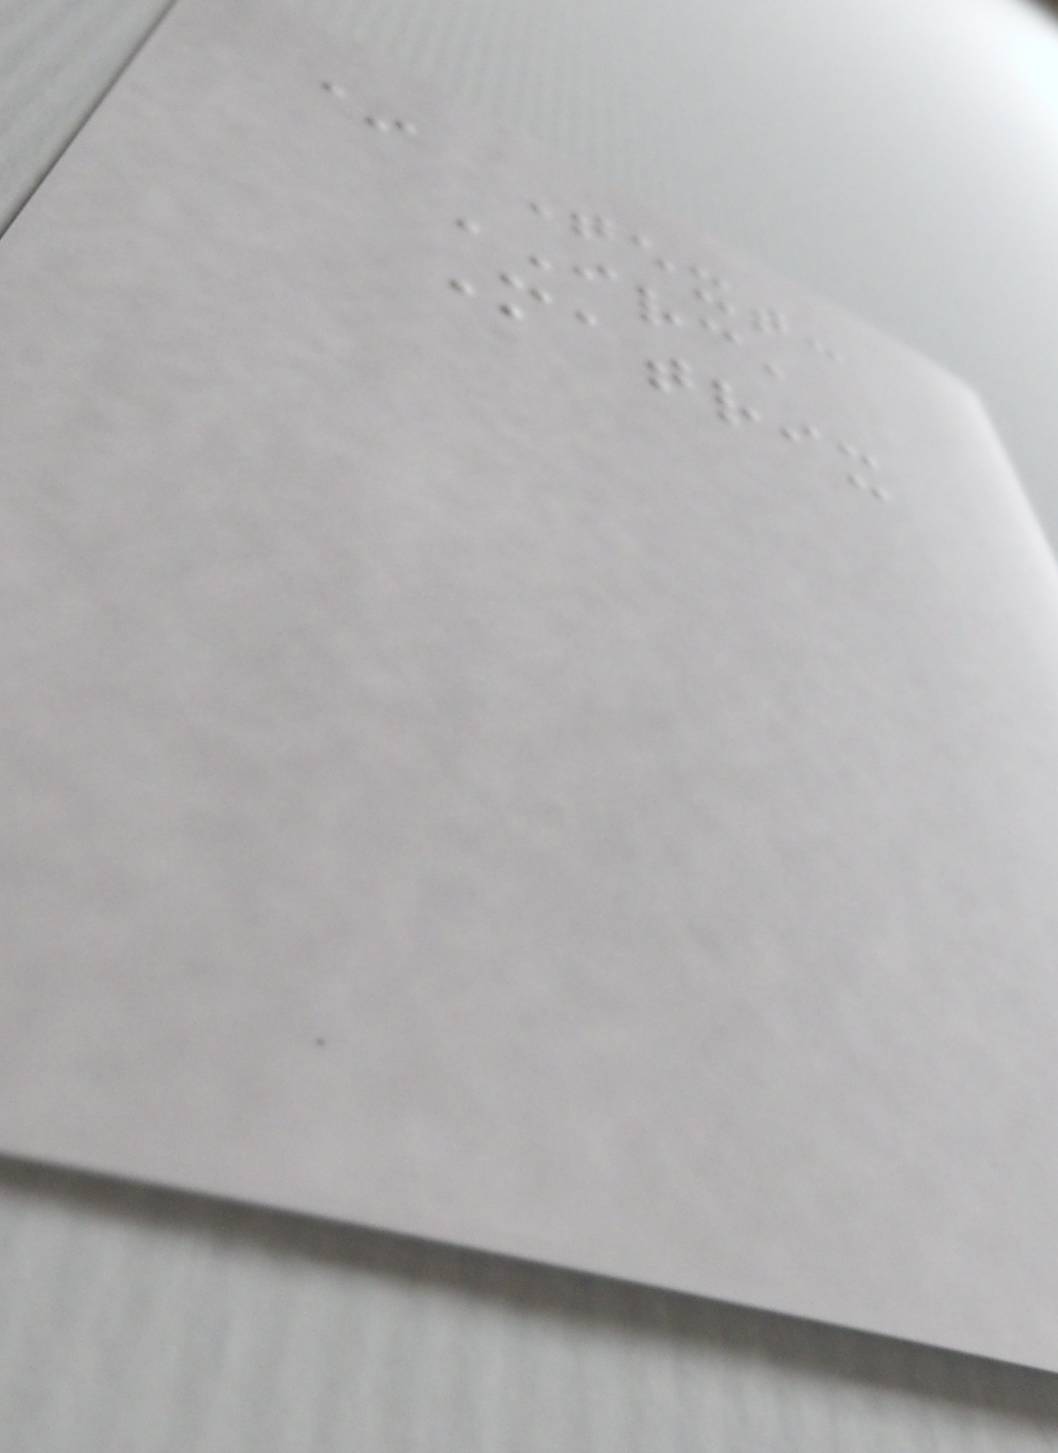* Text:
IRC,
Matrix
